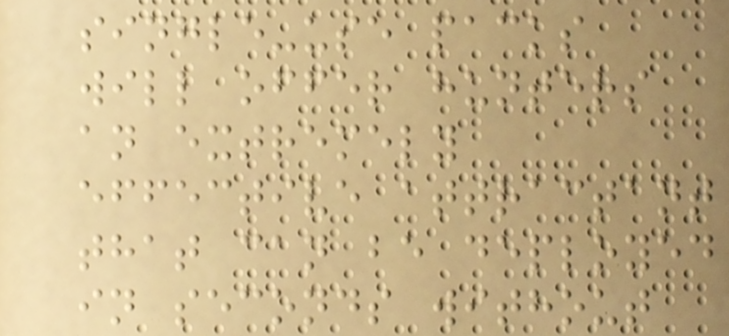single-use packs
will offer hunters
an extremely
effective attractant
that can be deployed
in seconds without
